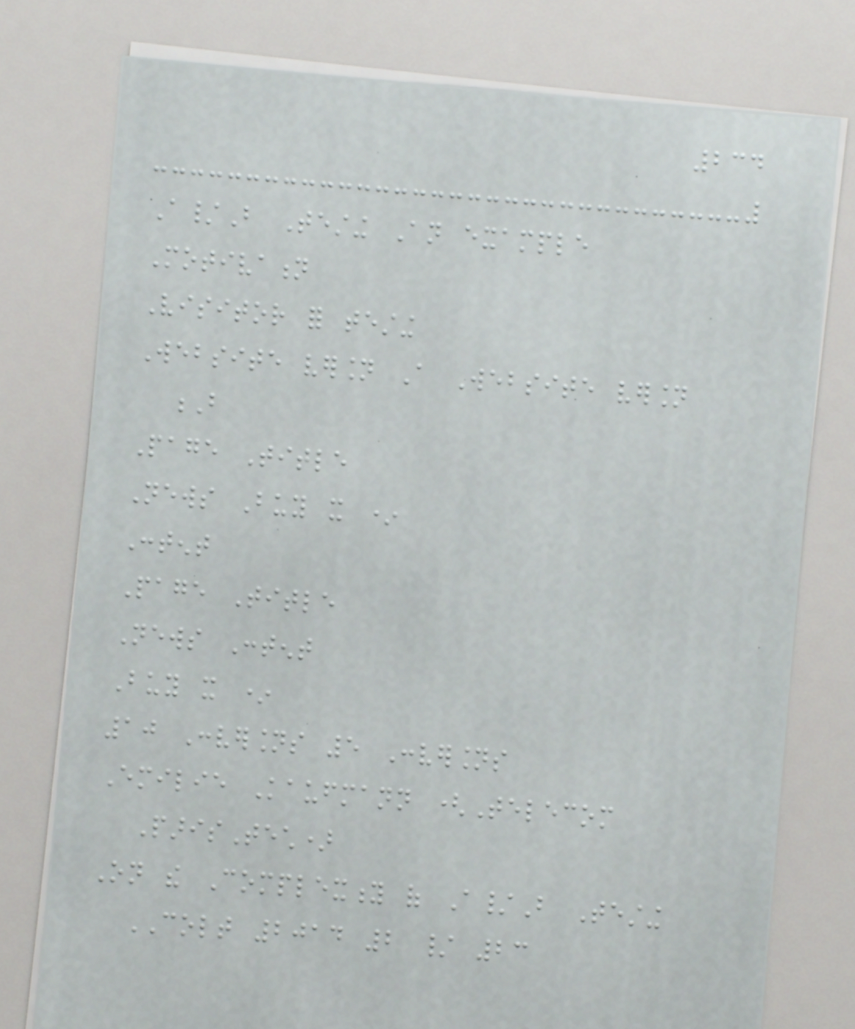234
A/B Testing An example
Motivation
Visitor for testing
Website version A Website version
B
Page Title
News Buy it *
Content
Page Title
News Content
Buy it *
10 Conversions 5 Conversions
Emilie Kaufmann (Telecom
ParisTech)
On the Complexity of A/B Testing
COLT 2014 2 / 23
